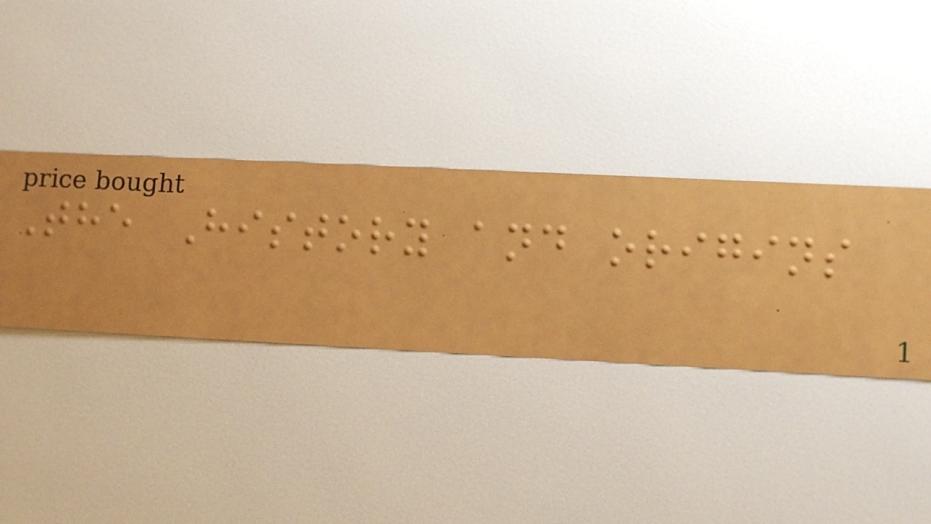The History and origins
